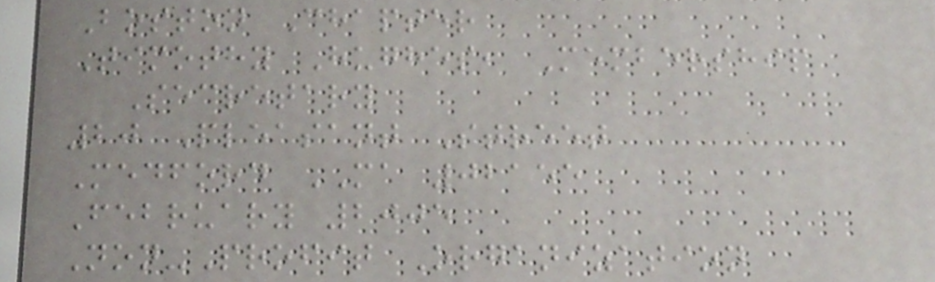Boston Chapter
Timothy Hughes, Membership
Secretary
20 Pleasant Street
Medford MA 02155
February 2005
Non-Profit Organization
